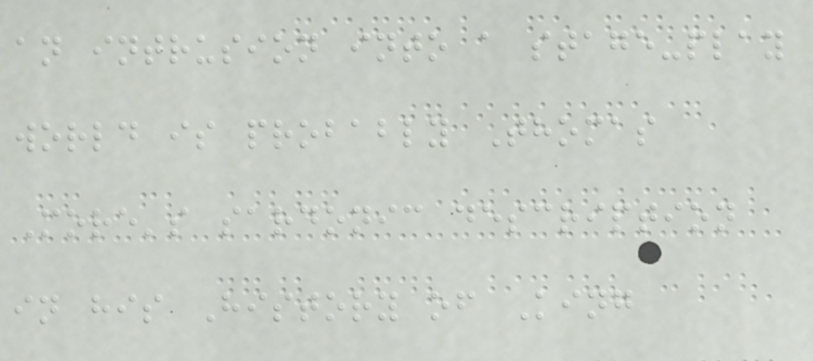an intrusion into a stage-play
world is probably Thomas
More's sardonic description
in his History of King
